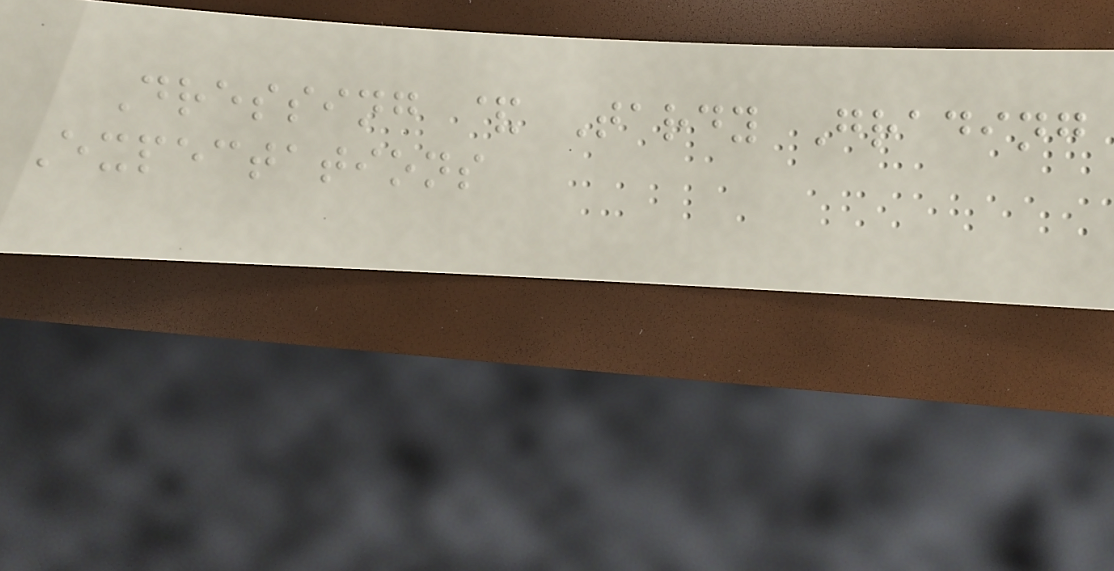Dressing & Tardy Grading
Expectations
